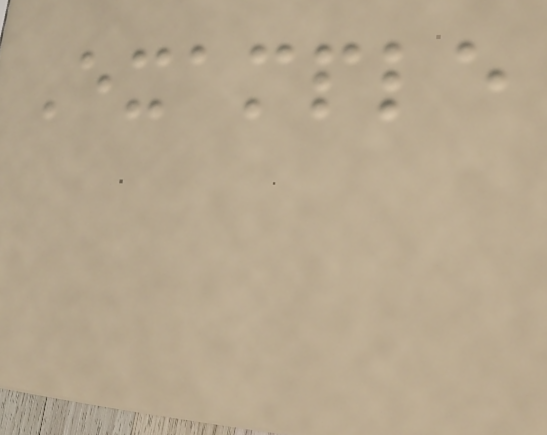Example
